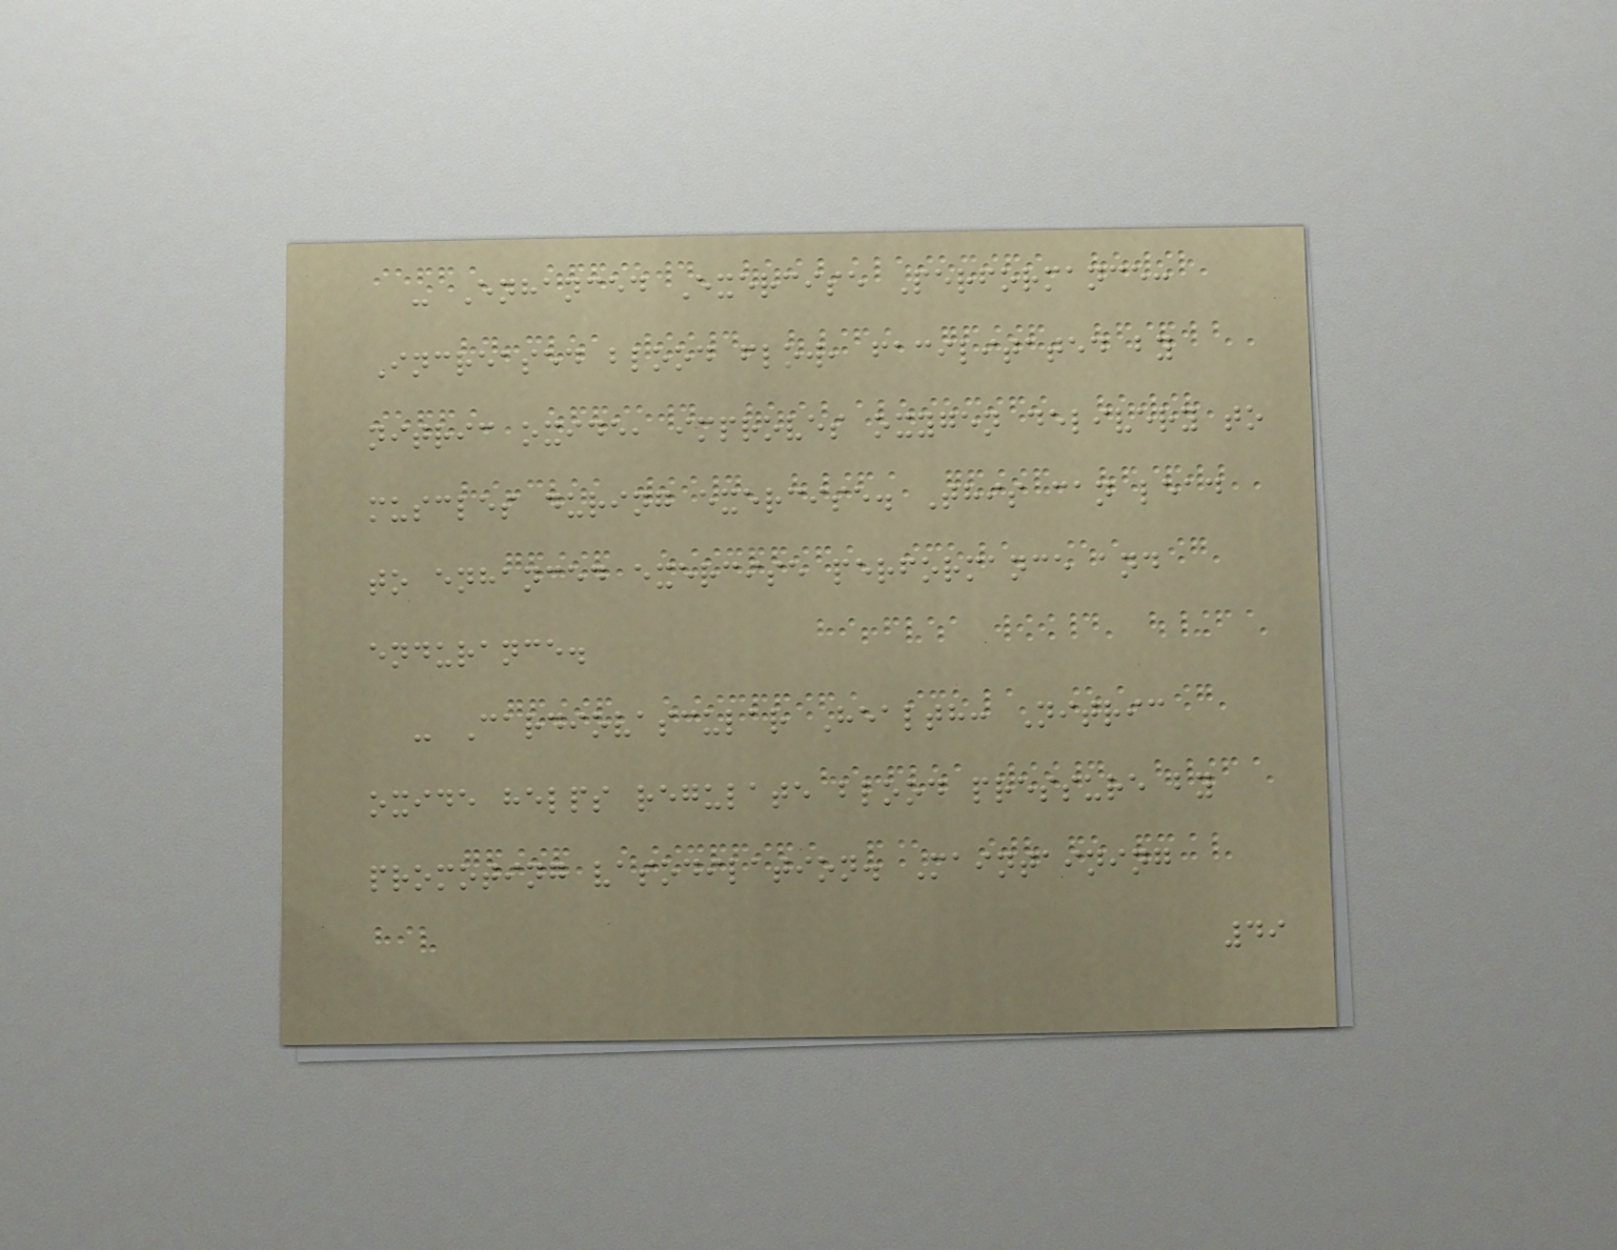- Enhanced Exercise Performance:
Increased blood flow, facilitated by
nitric oxide, improves oxygen delivery to
muscles during exercise. This can lead
to enhanced exercise performance and
endurance.
- Cardiovascular Health: Nitric
oxide helps regulate blood pressure by
promoting vasodilation. Maintaining
49
